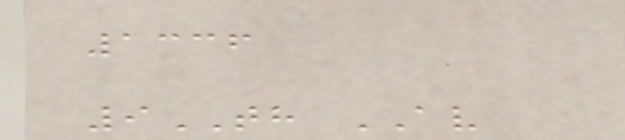1336
9TH AV
